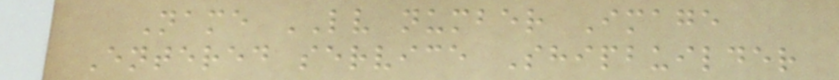Name LV number Image
Entered service Shipbuilder
